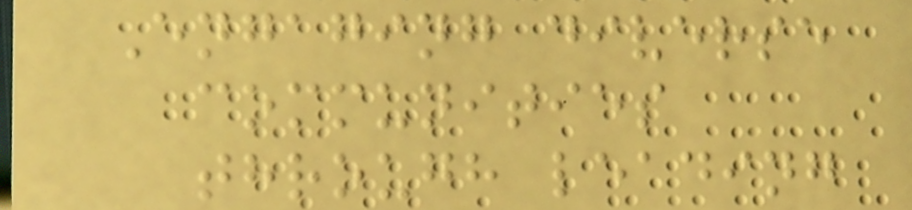Engaging diverse
communities
through leading
